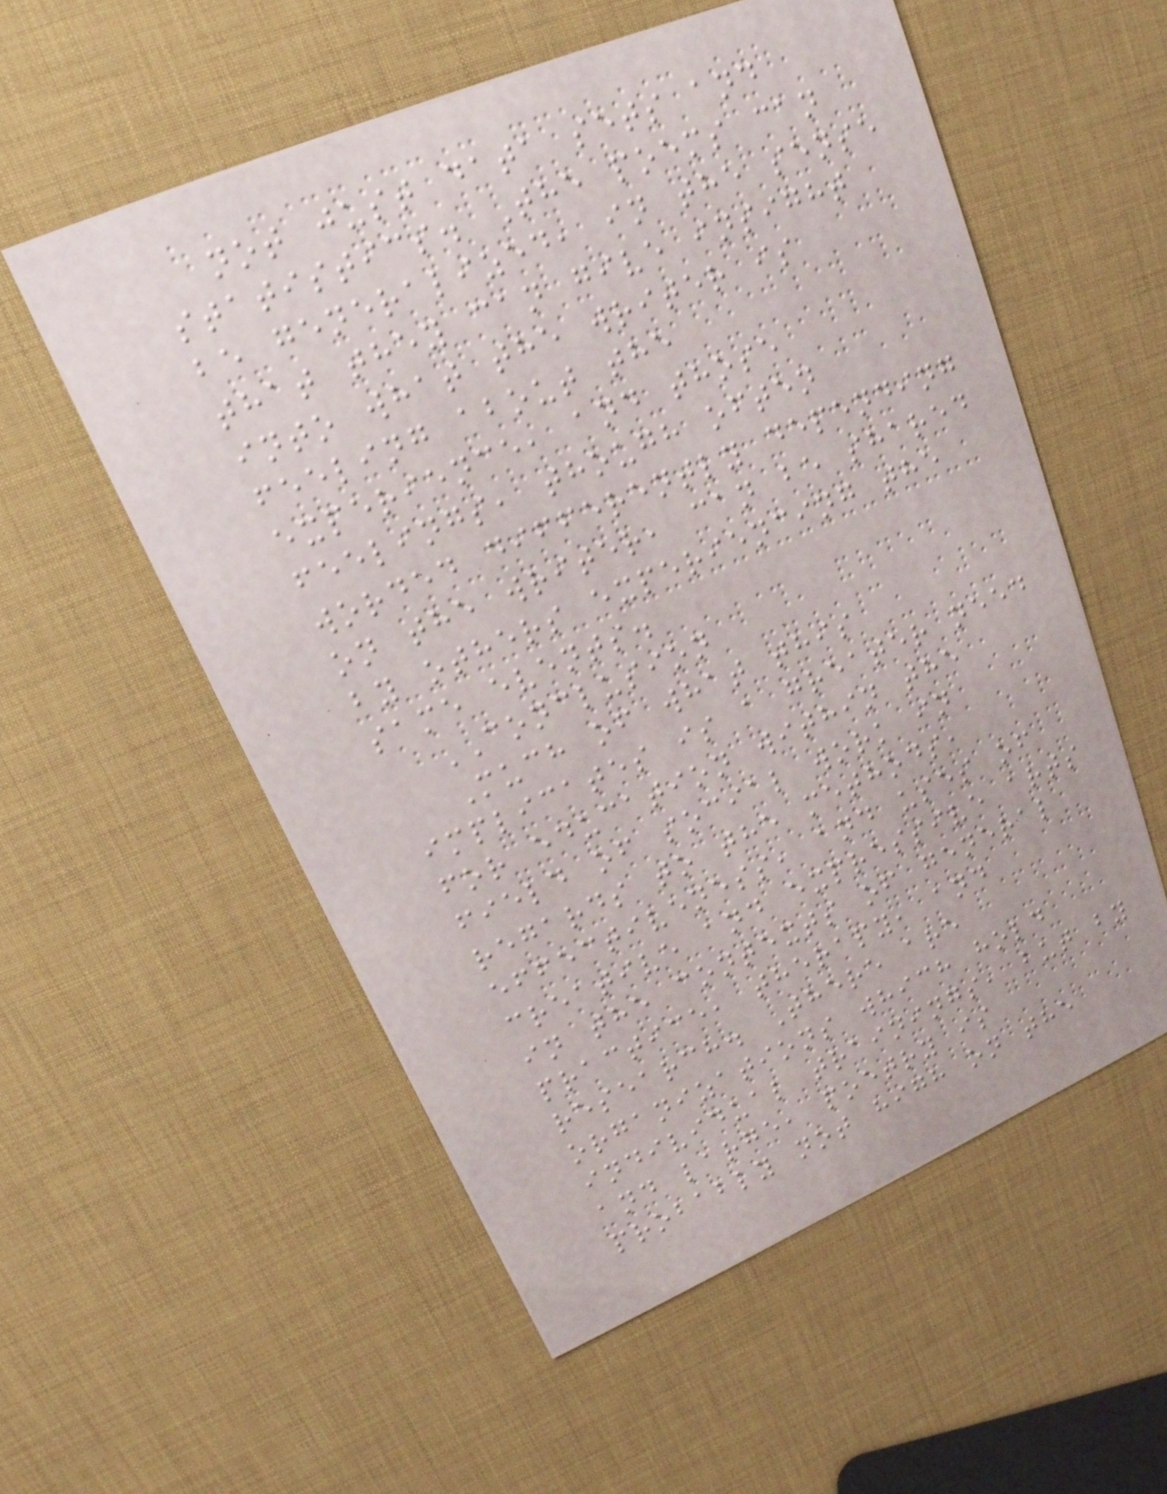not just data sets and
statistics. The poems can
be generalized, in the sense
that they can give insight
into what the writer is
feeling about the
experience, and those
feelings, though often
worded differently depending
on the writer, can be shared
by others experiencing the
same events.
CONCLUSION
Much of what this
implicates is a greater need
for education within the
field of social work in
regards to the methods,
effectiveness, and uses of
creative and expressive arts
in the contexts of general
practice, therapy, and
research. There are
organizations which hold
individual trainings, but by
and large, poetry is
probably not high on the
